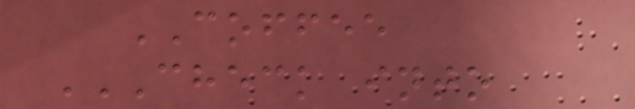COFFEE
CHECK INTO
